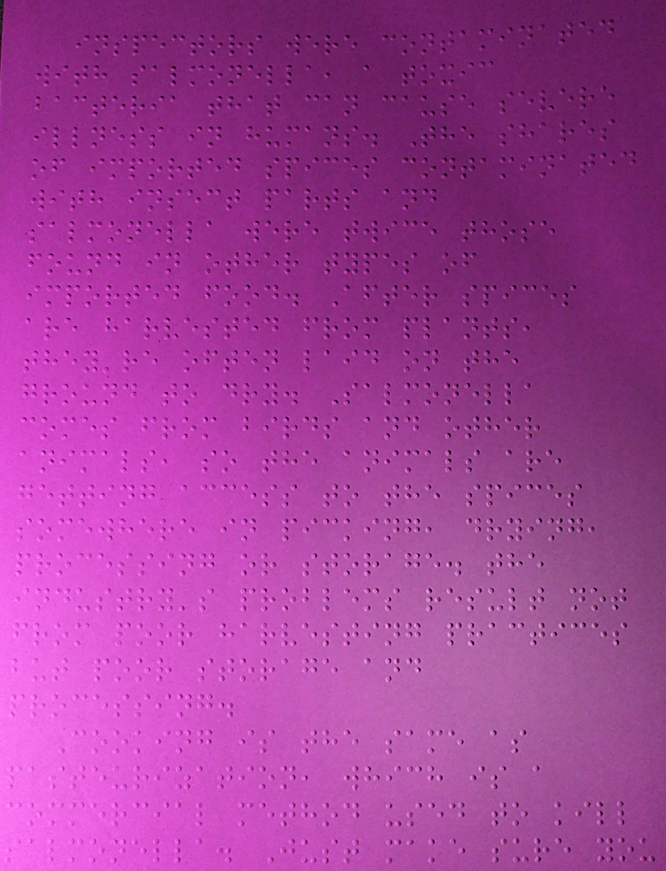inspectors were contaminated
with salmonella, a toxic
bacteria that can cause severe
illness in humans. The shares
of imported spices contaminated
with insect parts and
salmonella were twice those
found in other types of
imported food. After spices
are harvested from plants,
they're often laid on the
ground to dry. Salmonella
comes from birds and other
animals, so the animals are
getting access to the spices
somewhere in picking, drying,
processing or storage. the
industry's problems result not
from poor harvesting practices
but poor storage and
processing.
Cooking is the same as
pasteurization, which is a
commercial method used to kill
salmonella. Just make sure you
